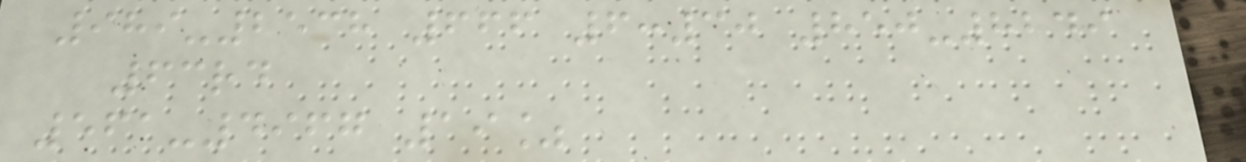989-2538 666 6:30 850-8249
63rd
561-4967 19%
